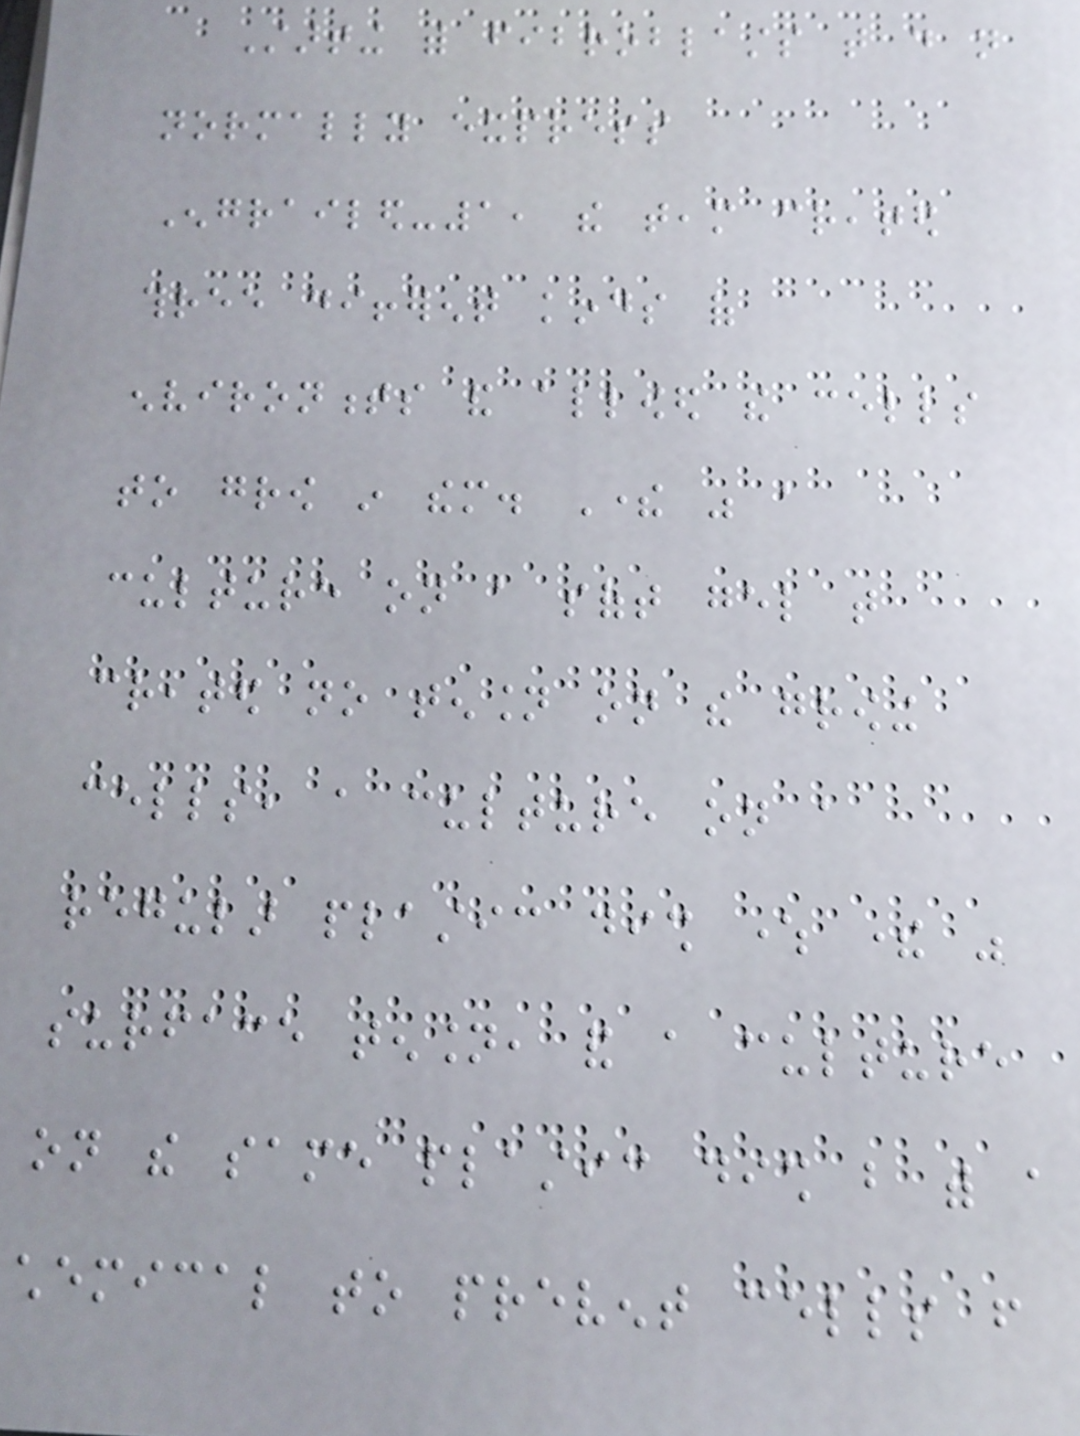Starting with fibroblasts that do not
normally express
Engrailed-1, the team created
three different kinds of
environments and allowed the cells
to grow in them. There was a
culture on a soft gel that
created no tension on the growing
cells, a culture on a
regular plastic dish where there was
surface tension, and a culture
on the same plastic dish but with a
chemical to prevent cells from
